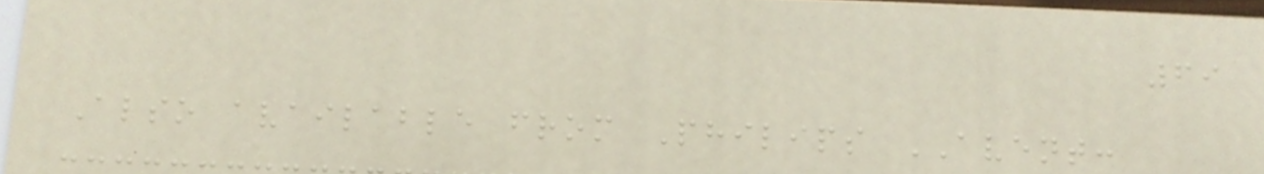69
Also available from Philips AVENT:
